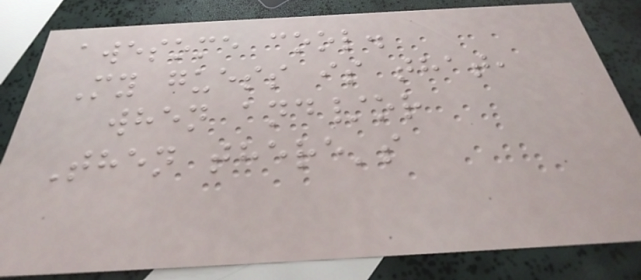awesome cool.
My guess is that,
when and/or
Then there's
